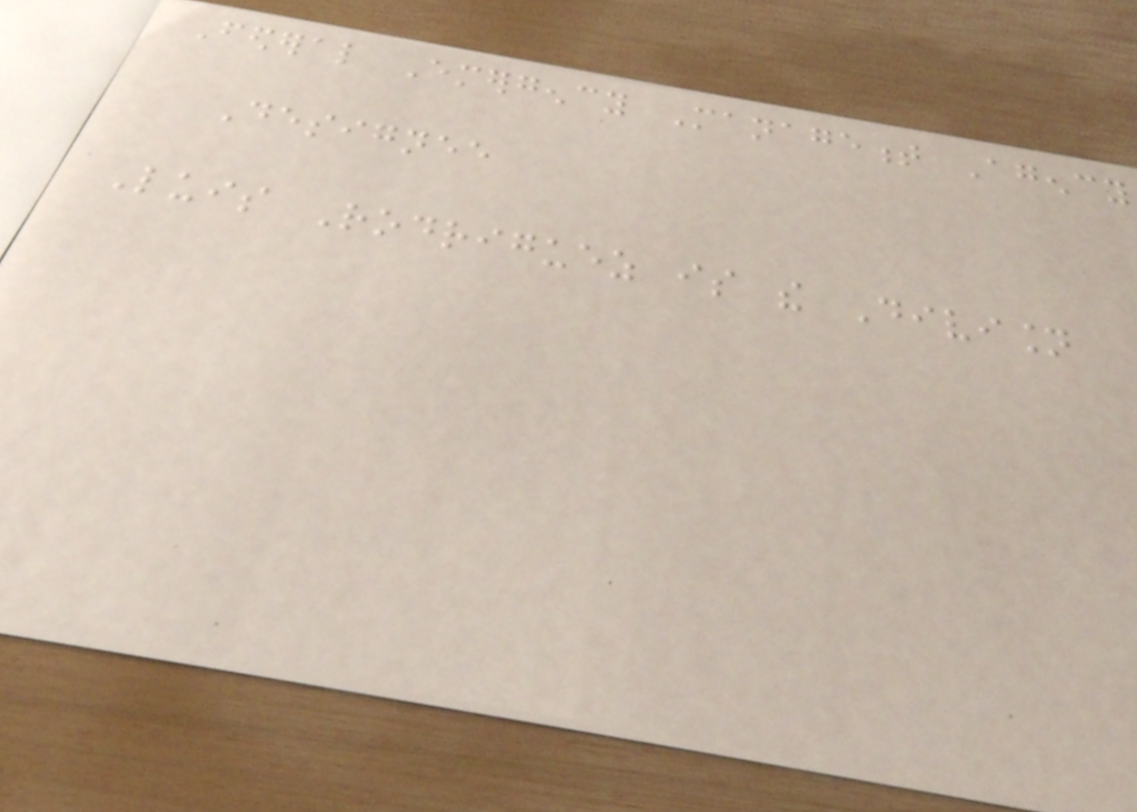Federal Emergency Management Agency
Designee
Luis Rodriguez is the Division
